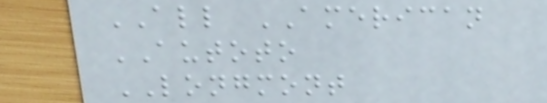ALL AMERICAN
AUTOTO
LONGMONT
